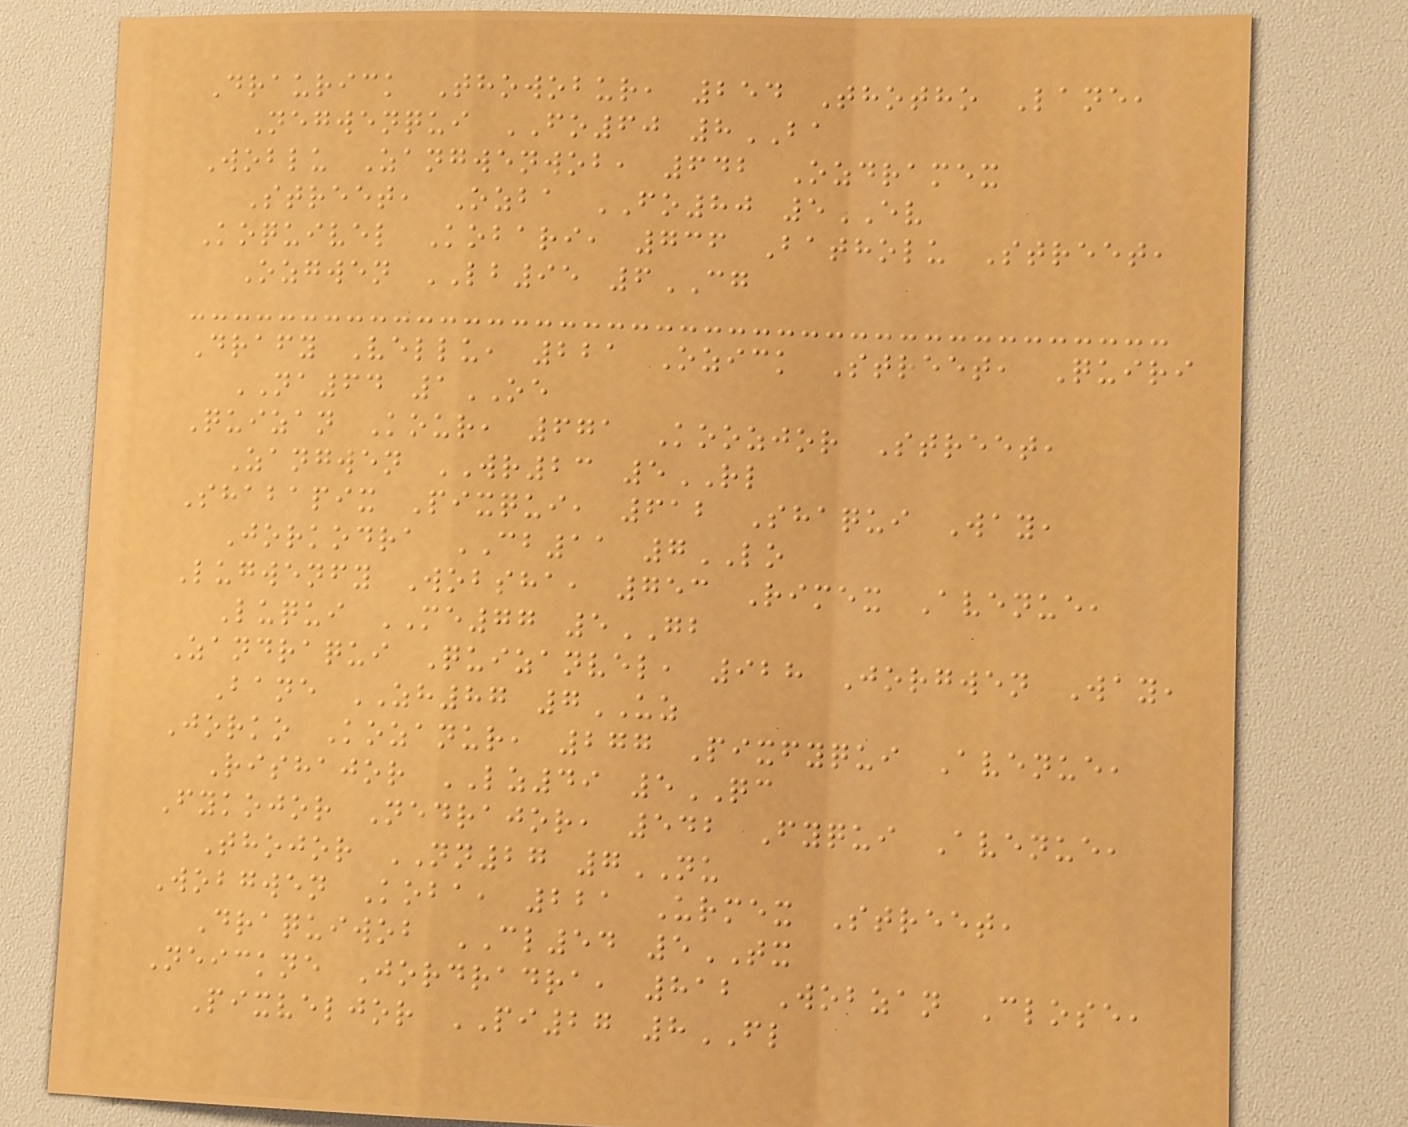Draurick Thowobur, 254 Thotho Lane,
Negwenqui FO60 8BA
Woblu Zangwenwob, 642 Ozdramex
Street, Ozba FO80 5EV
Koquivel Kobari, 736 Batholu Street,
Ozgwen LB95 6CG
Drafy Vellu, 221 Ozick Street, Quiri
NA64 1OE
Quizan Kour, 671 Koozjor Street,
Zangwen WR23 5RL
Shabapix Pixqui, 612 Shaqui Way,
Jorkodra CB11 7LO
Lugwenfy Wobsha, 753 Rimex Avenue,
Luqui ME77 5GB
Zandraqui Quizanvel, 928 Jorgwen Way,
Bane ZH87 7UZ
Jorko Kozanur, 277 Pixfyqui Avenue,
Rishajor LZ49 5QC
Fykojor Nedrajor, 542 Fyqui Avenue,
Thojor NN27 7NU
Wobgwen Koba, 221 Urmex Street,
Draquiwob CL54 5TX
Neickne Jordradra, 812 Wobzan Close,
Pixveljor PI27 8FL
